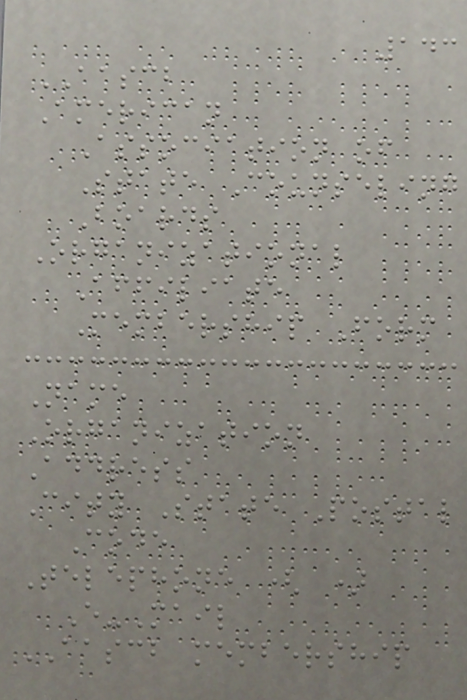143
AASCB
American
Association of
State Counseling
Boards
Organizational
Affiliate
Membership Form
Name
Organization
Address
City State Postal
Code
Telephone ( )
E-Mail
AASCB membership
